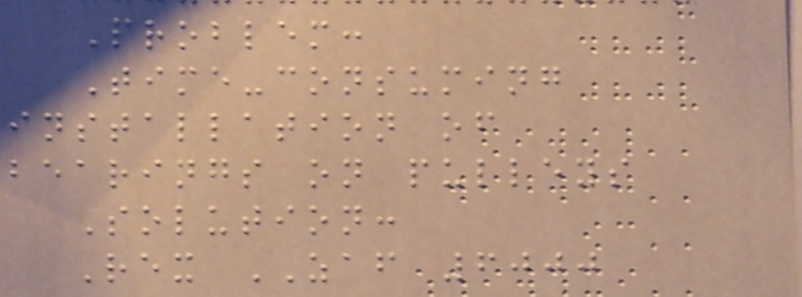Problem:
Time-consuming
installation of
bearings on pulleys
Solution:
Rex ZAF 6000
